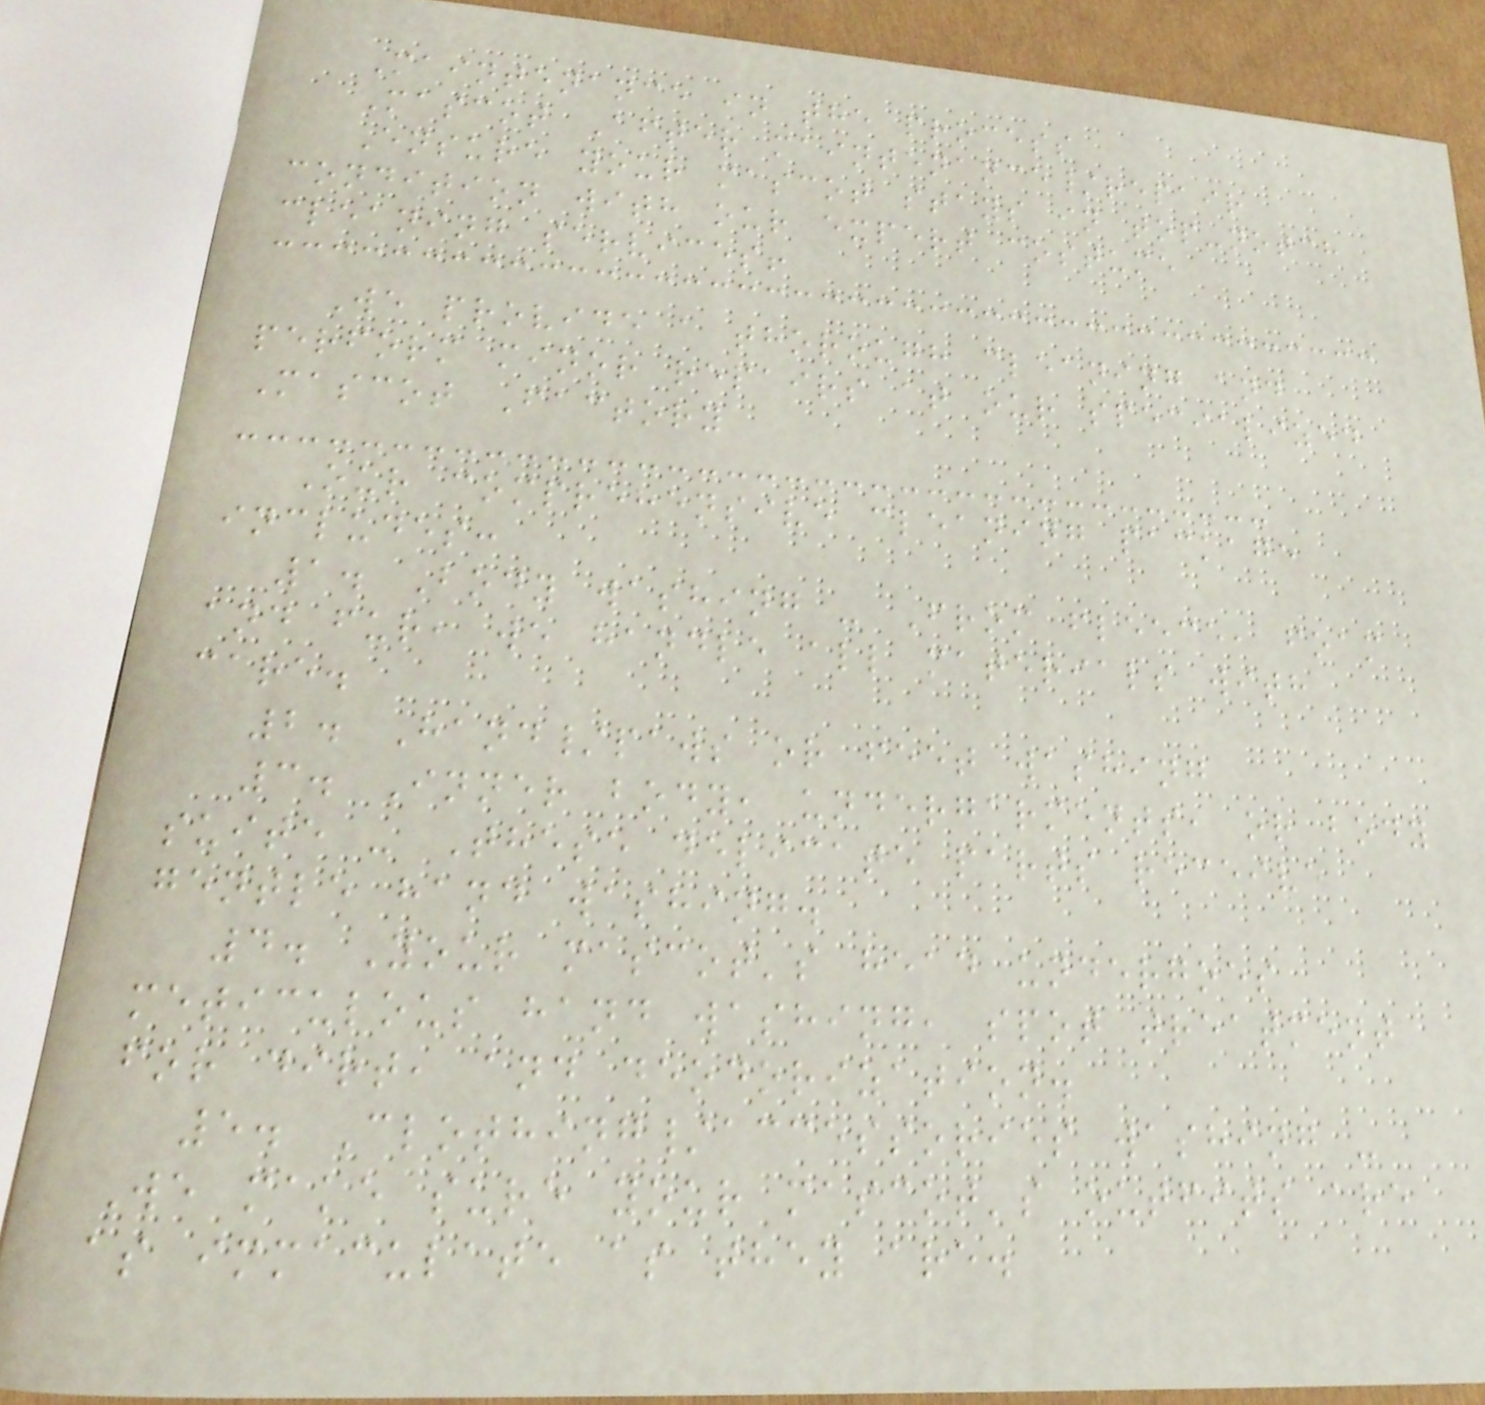Maintenance in the process
Mascot After maintenance/repair
Ensure your mascot stays in top-notch
condition with our expert costume
cleaning services!
We provide a thorough cleaning and
perform minor repairs at our specialized
Mascot Factory
Our comprehensive cleaning package
includes:
1. Body washing - From fleece, foam
and fur, we handle all materials with
care.
2. Hand/paws or feet washing
3. Inner body, undergarments, or body
suite - These delicate parts receive
gentle hand washing.
4. Your mascot's head undergoes
meticulous hand washing, spot treatment
for dirt, and deodorization.
5. Clothing/accessories washing -
We make sure your mascot's outfits are
as immaculate as they are.
